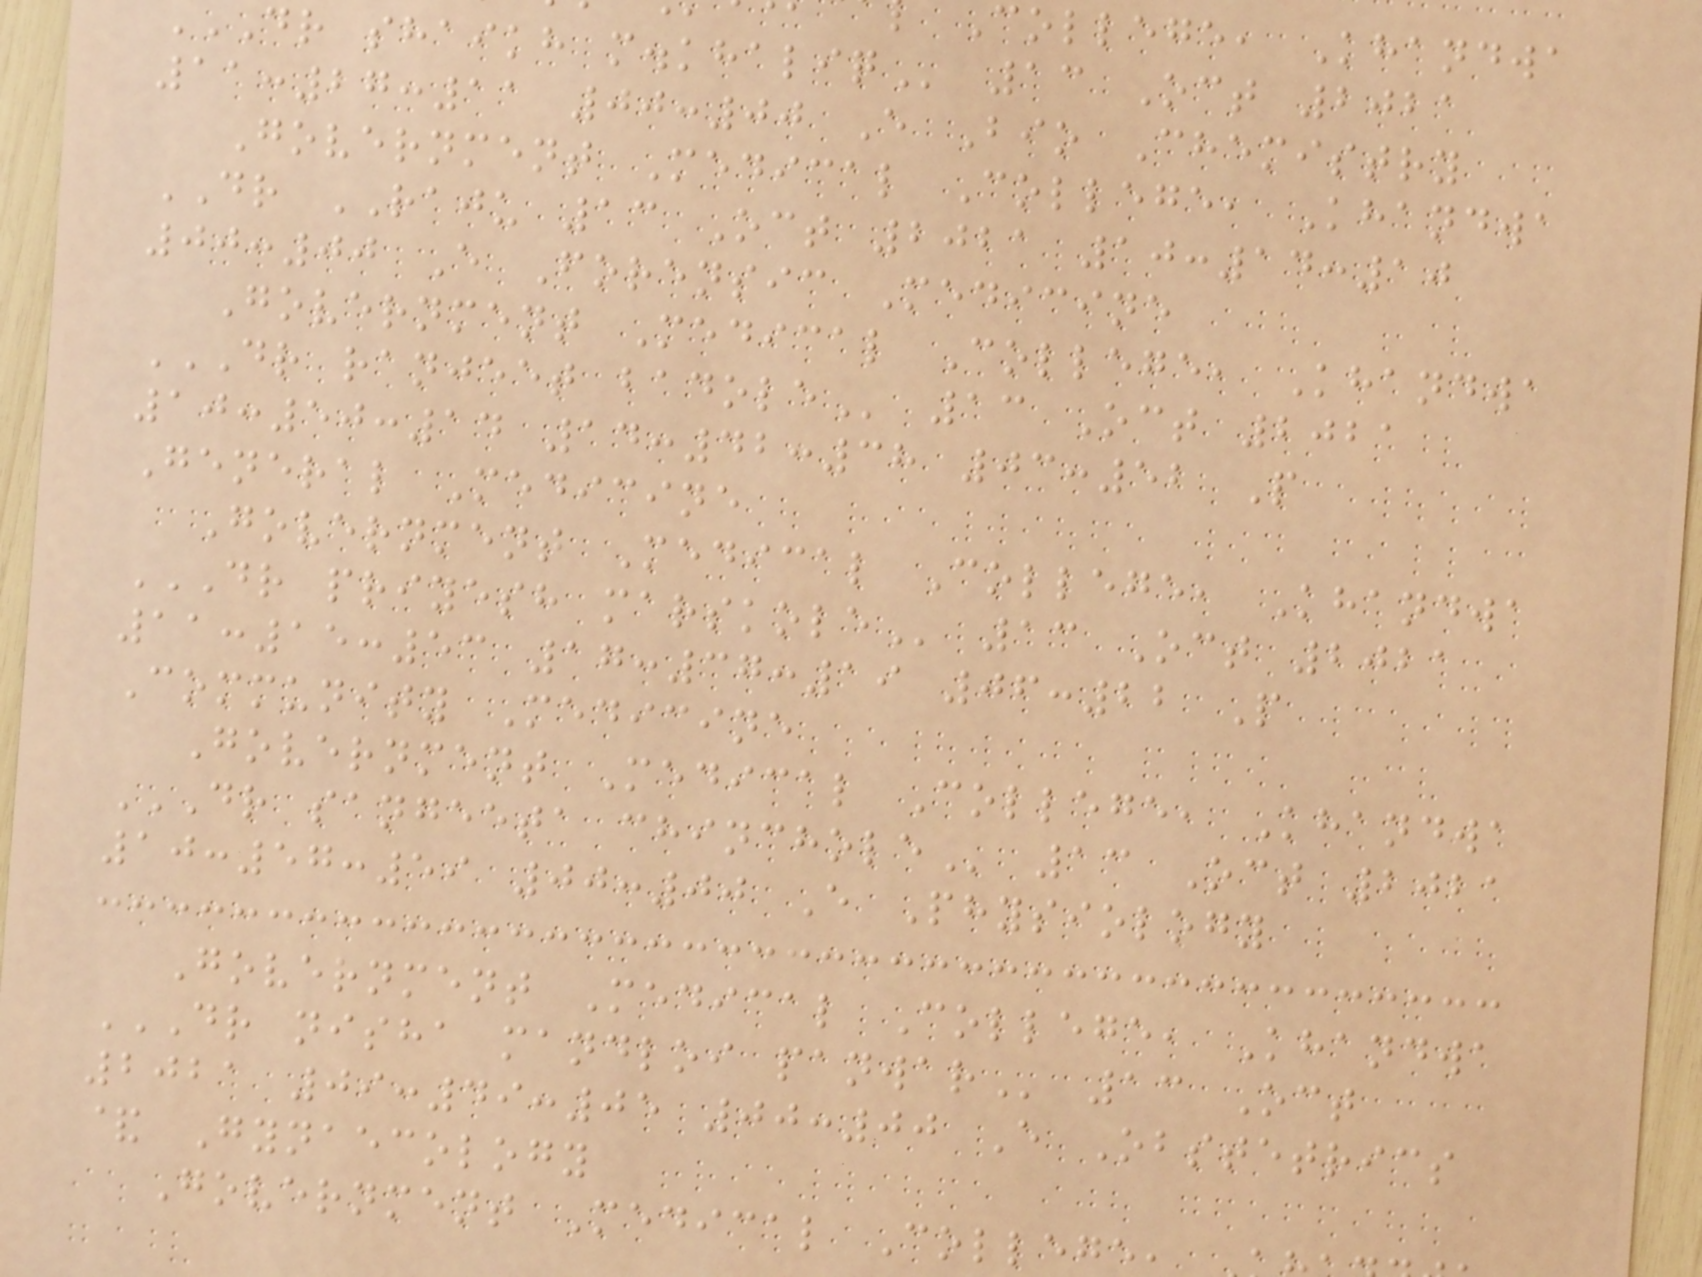College, Khandwa
11:27:11 00:00 E Bio Chemistry
Government Medical College, Khandwa
DR RAJU 13 Oct 2021 10:14:10
00:00 E Forensic Medicine
Government Medical College, Khandwa
DR RANJEET BADOLE 13 Oct 2021
10:50:14 14:42:38 03:52 P
General Medicine
Government Medical College, Khandwa
DR PRIYESH MARSKOLE 13 Oct 2021
11:15:53 17:37:19 06:22 P
Community Medicine
Government Medical College, Khandwa
DR SANGEETA CHINCHOLE 13 Oct 2021
10:57:59 00:00 E Physiology
Government Medical College, Khandwa
DR NISHA MANDLOI PANWAR 13 Oct
2021 09:49:05 00:00 E Obstetrics
& Gynaecology
Government Medical College
